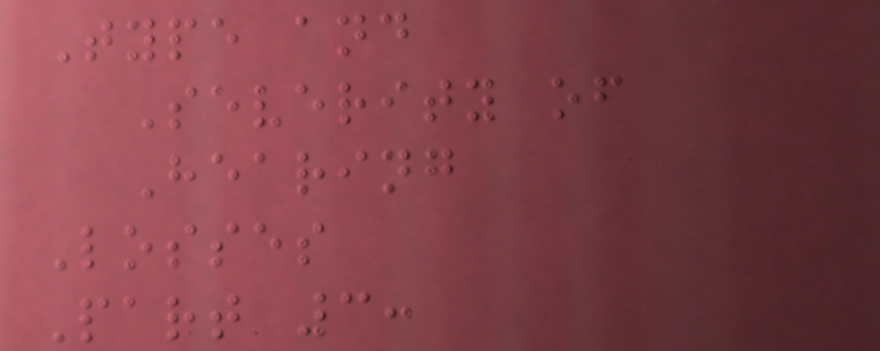Type and
Severity of
Hearing
Losses
Part 3:
